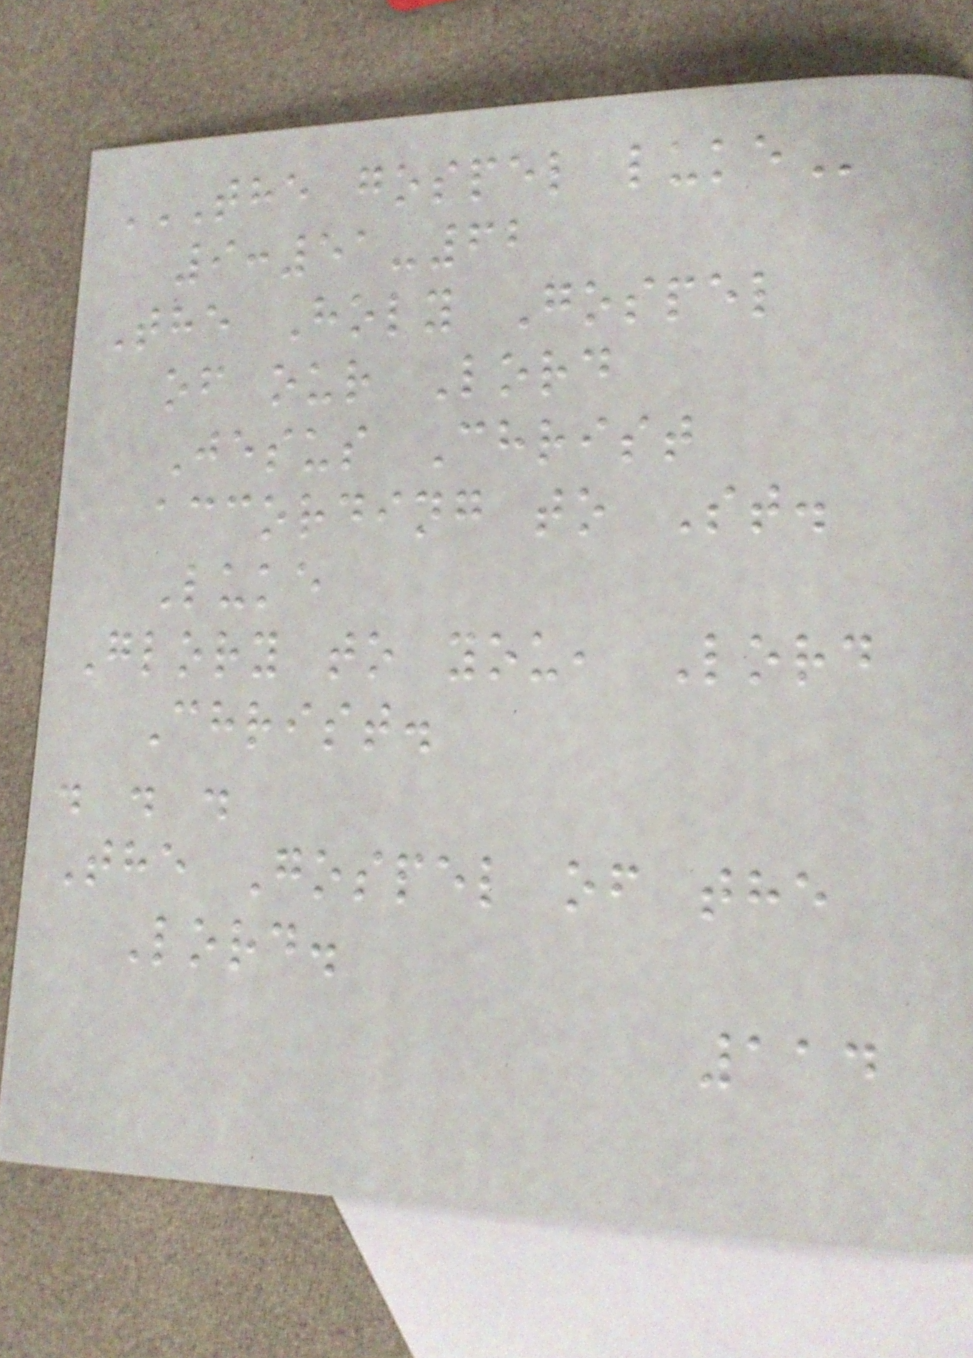THE GOSPEL LUKE
9:51-62
The Holy Gospel
of our Lord
Jesus Christ
according to St.
Luke
Glory to you, Lord
Christ.
. . .
The Gospel of the
Lord.
114
